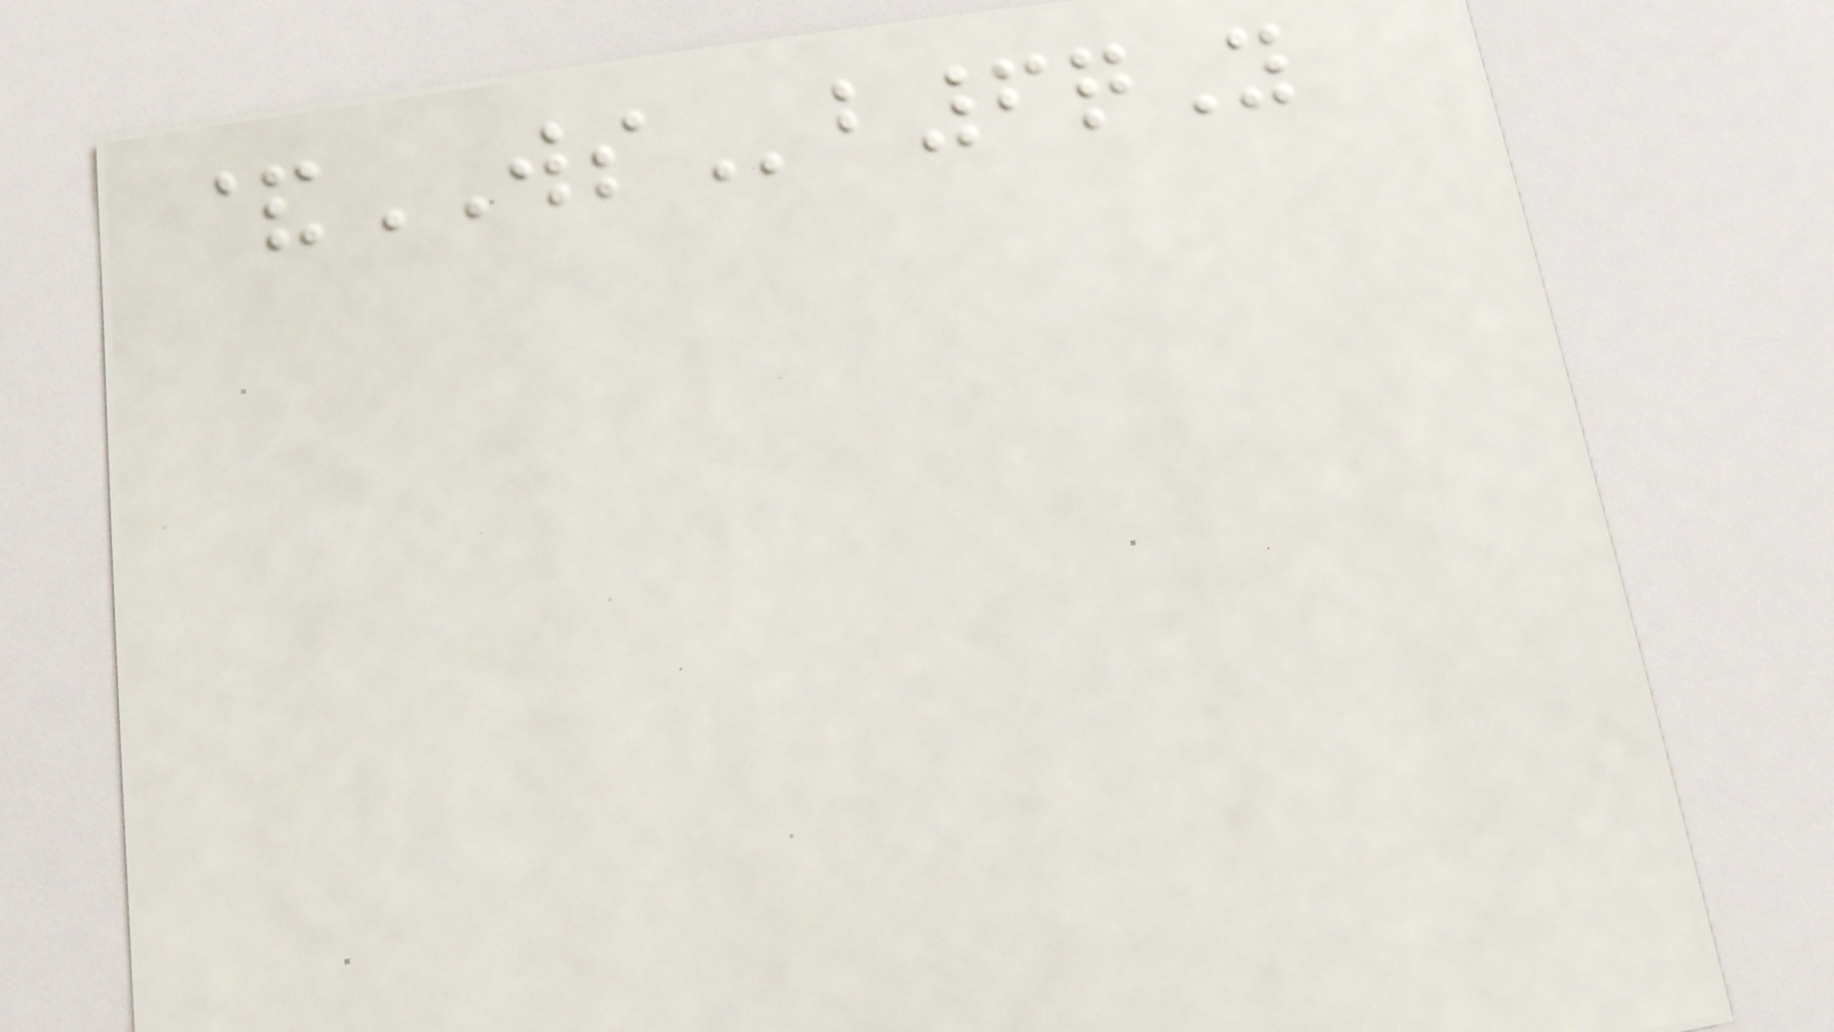&WSb6qY
